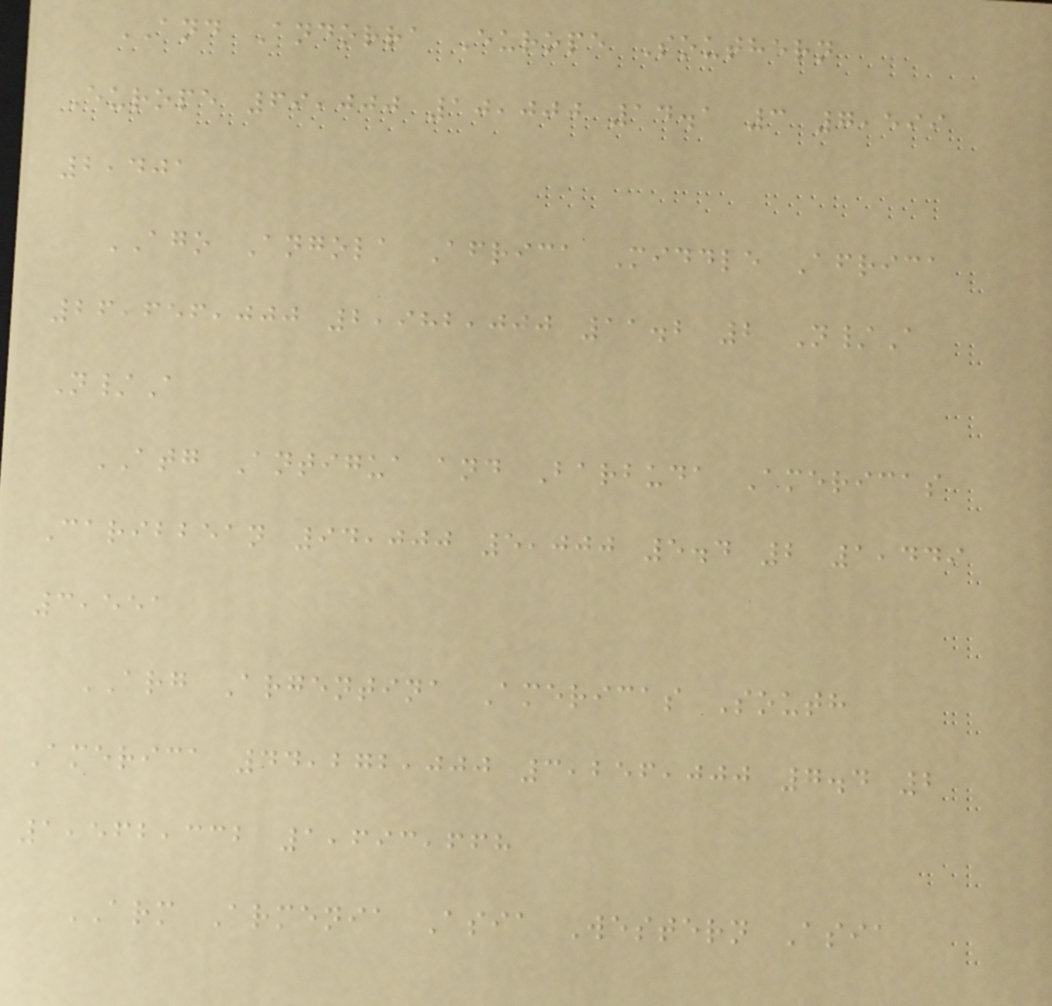AND Andorra Europe Southern
Europe 69,000 10,000 14.1 3 7,599
2,401
AGO Angola Africa Middle Africa
26,656,000 2,982,000 11.2 2 N/A
N/A
ATG Antigua and Barbuda Americas
Caribbean 94,000 5,000 5.4 2 1,449
3,551
ARG Argentina Americas South
America 44,272,000 3,256,000 7.4 2
1,562,332 1,693,668
ARM Armenia Asia Western Asia
